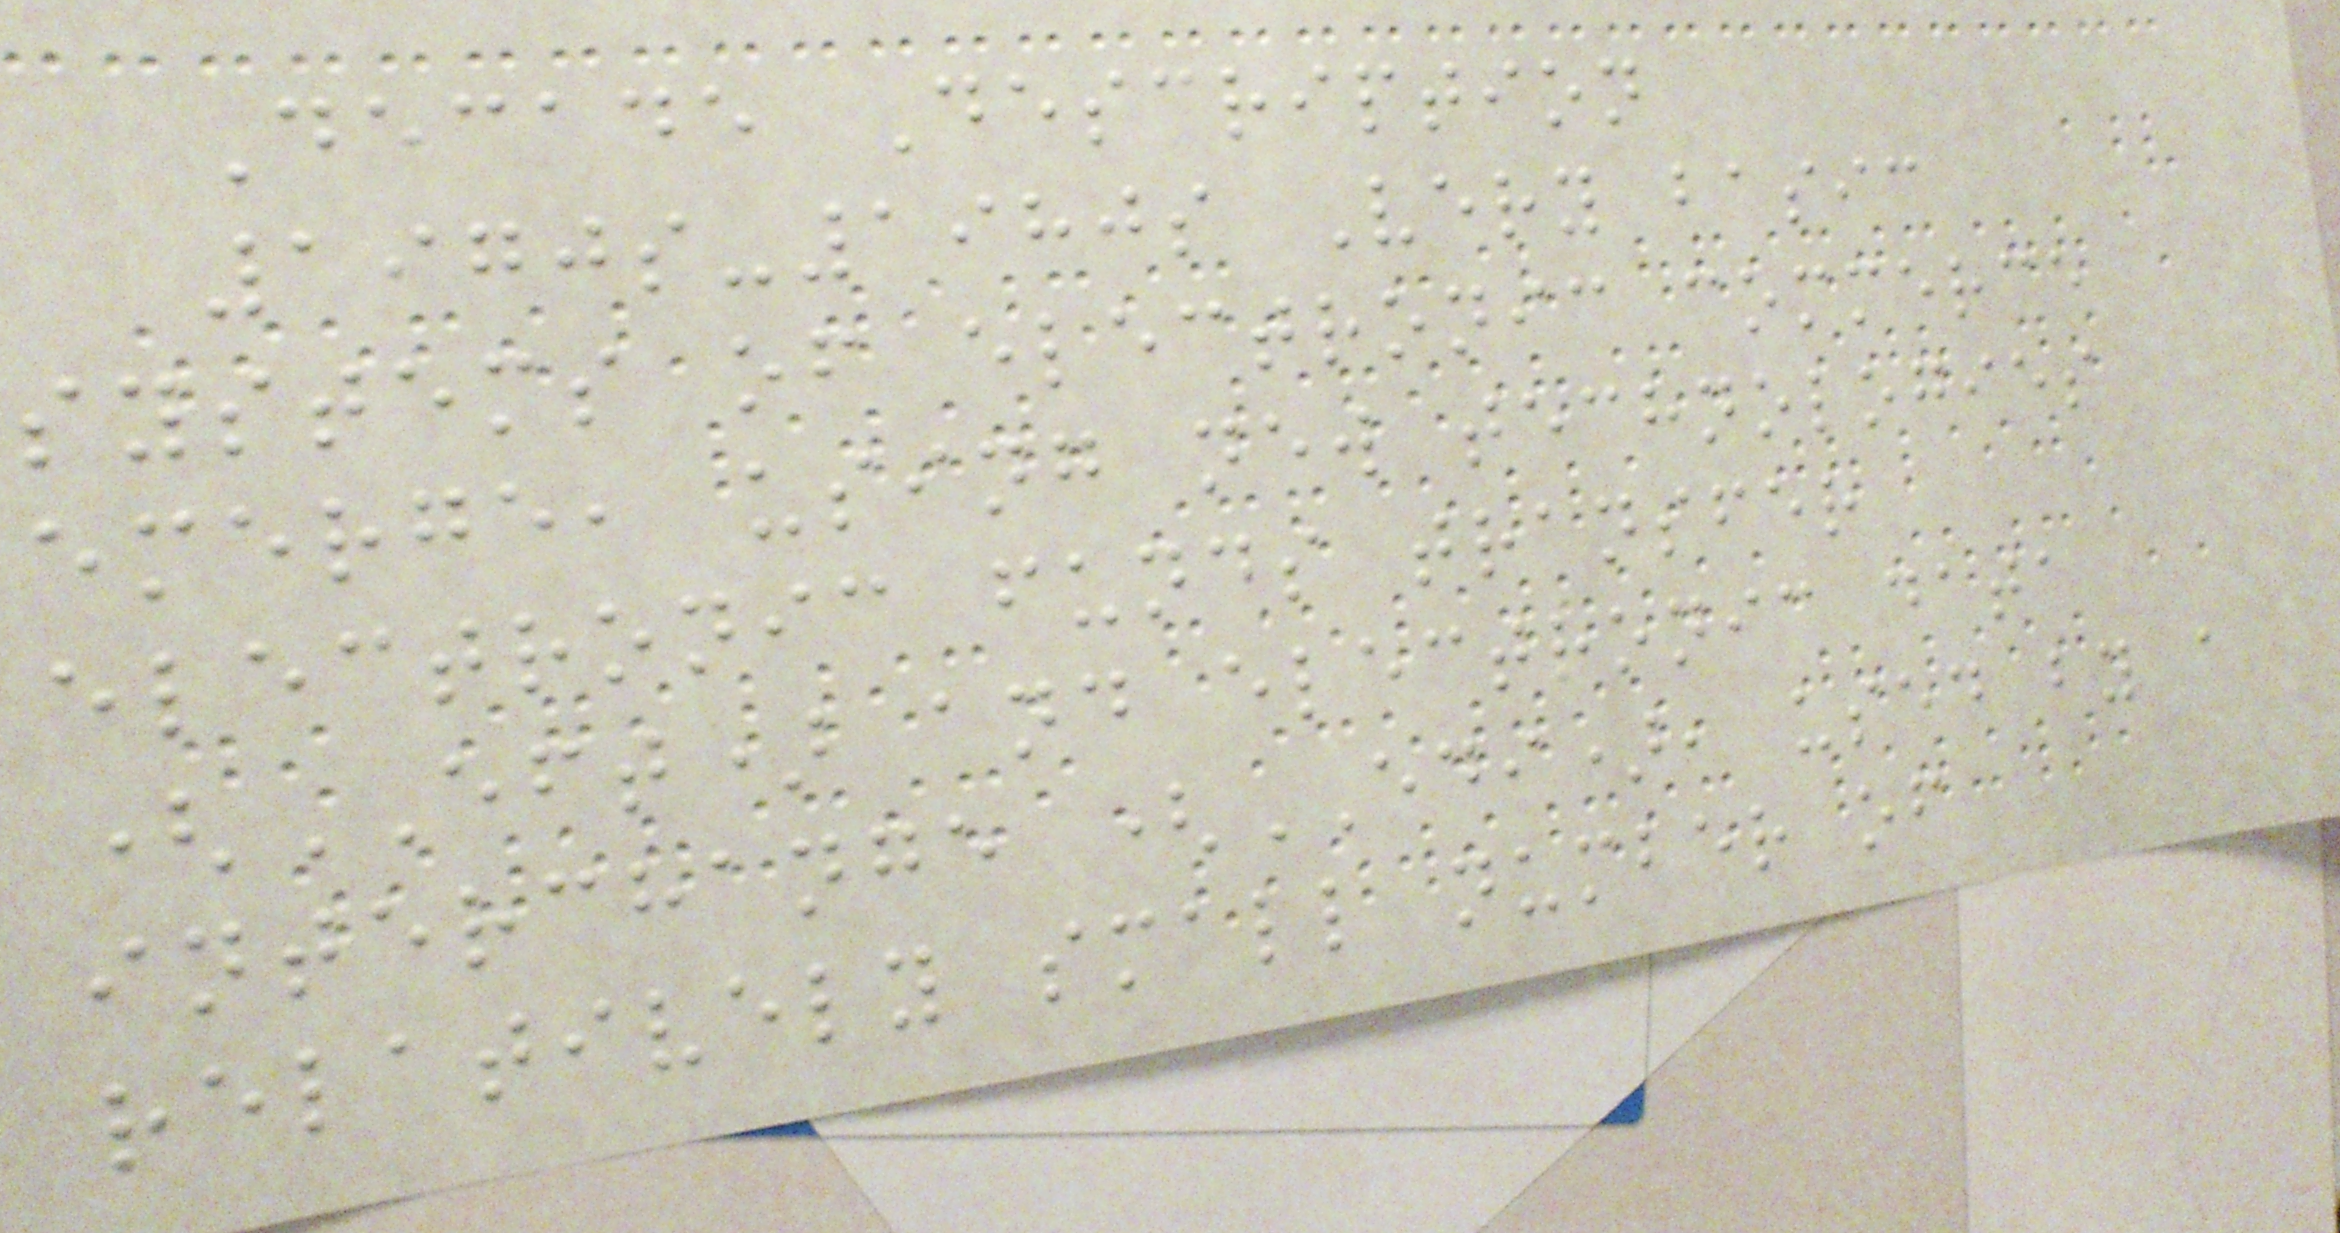Decade Description
1970s-1980s Very basic
systems of electronic commerce
emerge, using new technologies
electronic funds transfer
(EFT) and electronic data
interchange (EDI), used by a
relatively small number of
